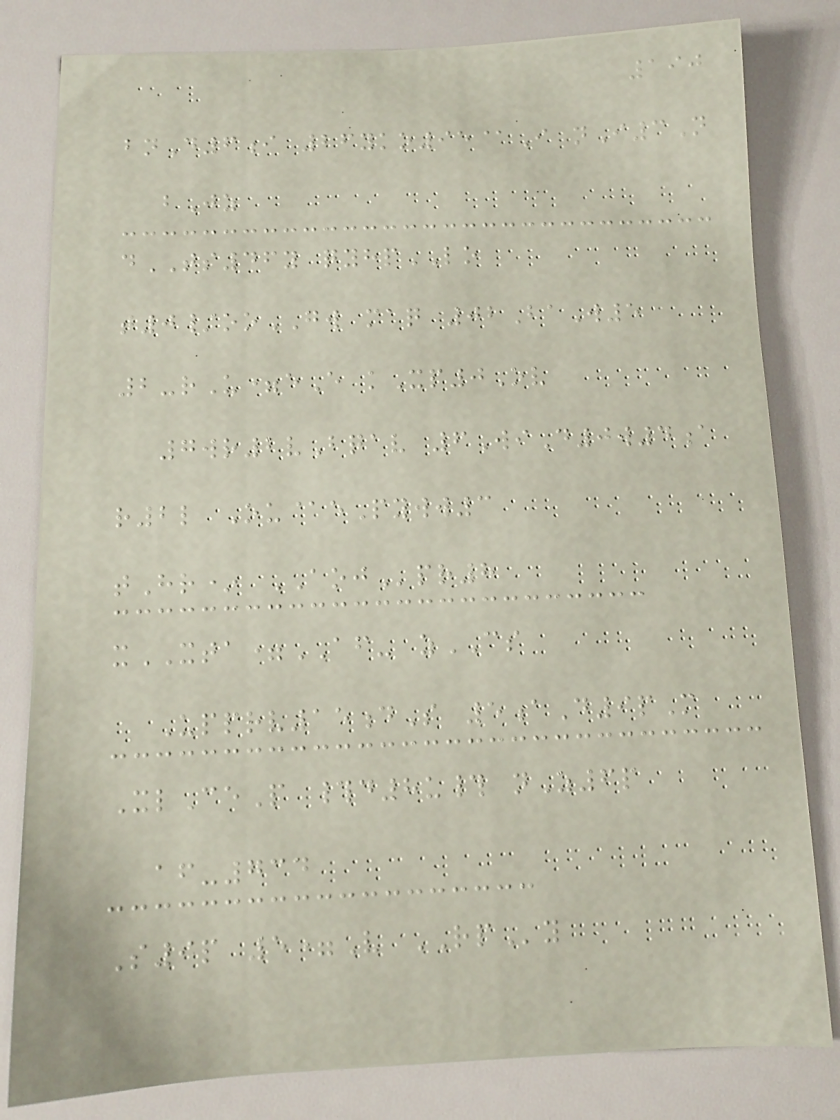190
bnD6i 26yko95@I nI3N
bJz
dTS46y qyhpLO
t0/ooGW maq 02BaW5
2-rU=eE kXp0Ov
7wr2vBqav 6WiD0w4a
r2l Ou@ePyww3
tHr* AOJpr8
xXTA=AF- zCS
Upprv15dS 5aD9pM
XlCeP #d8u# nZ6p
af-734
S9p 5=V RPy
